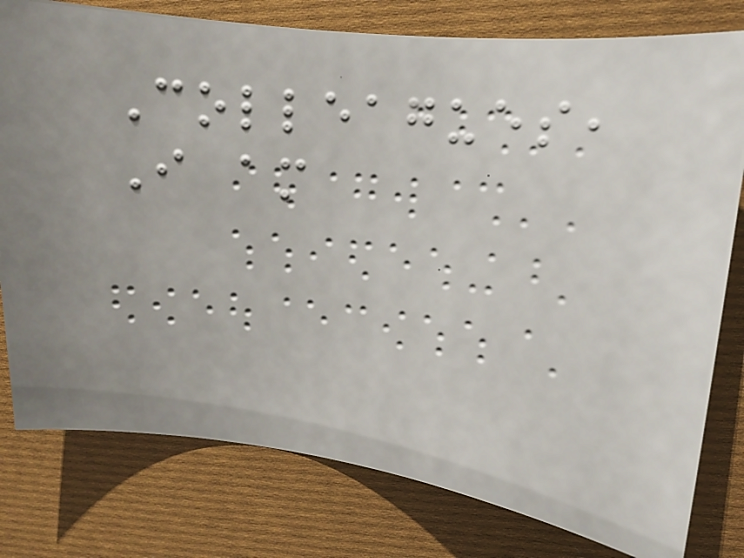Colleagues,
I am
